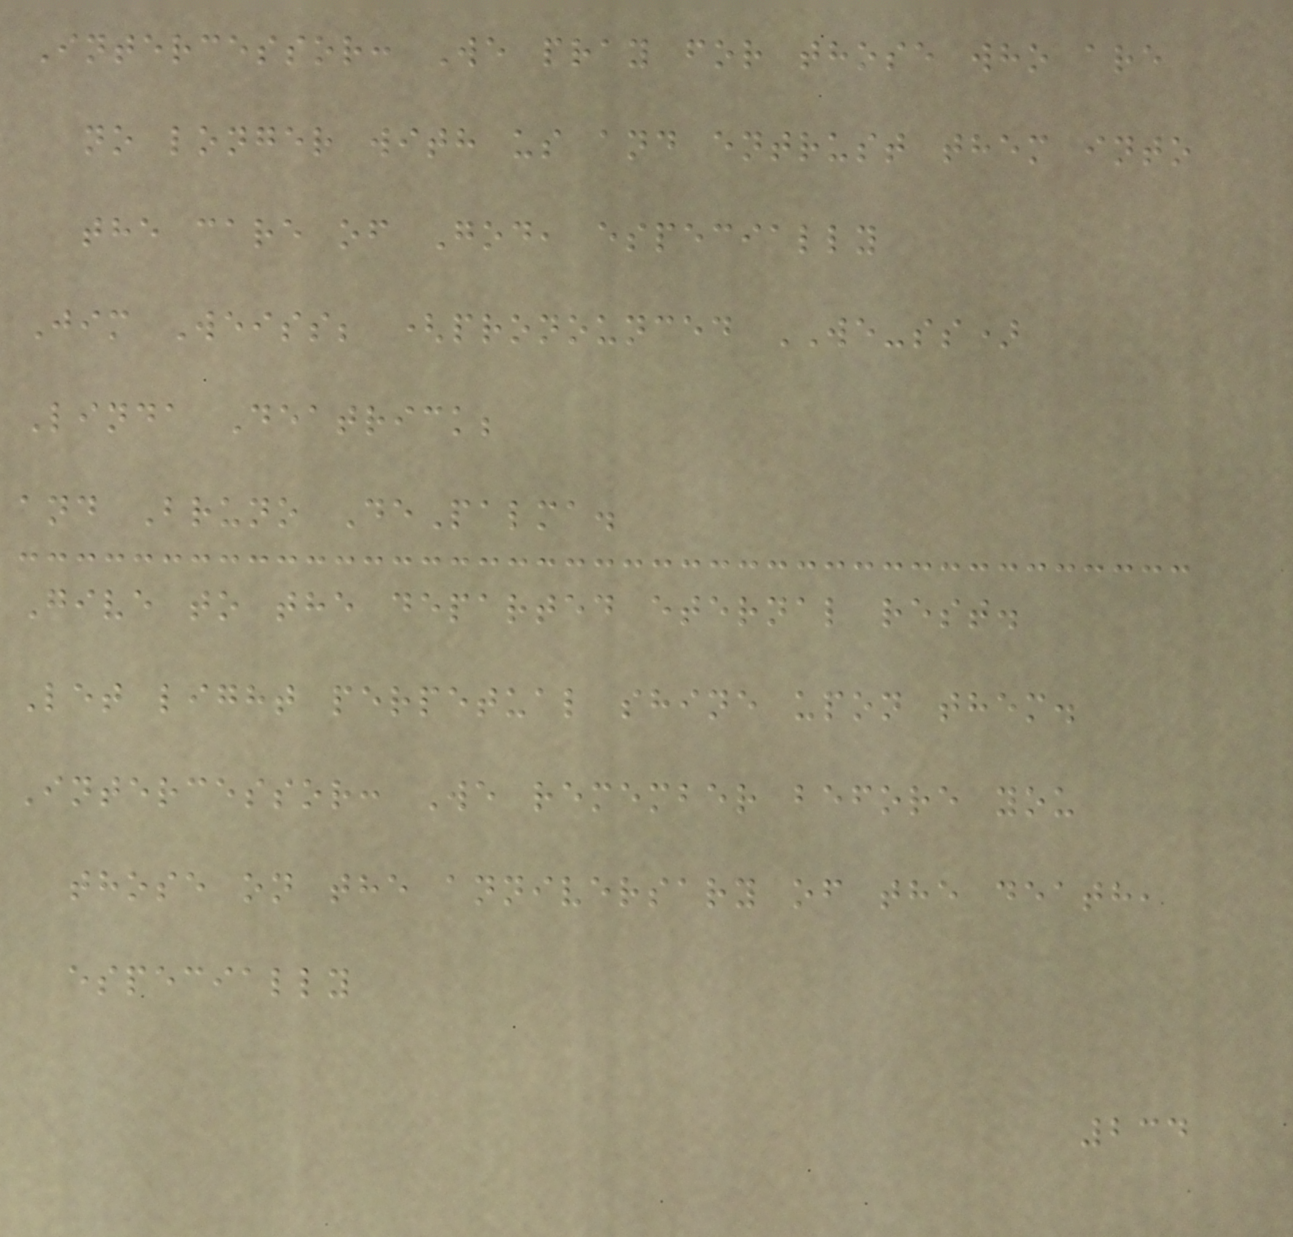Intercessor: We pray for those who are
no longer with us and entrust them into
the care of God, especially
Jim Weiss; (pronounced WE-ss)
Linda Deatrick;
and Bruno DePalma.
Give to the departed eternal rest.
Let light perpetual shine upon them.
Intercessor: We remember before you
those on the anniversary of the death,
especially
234
